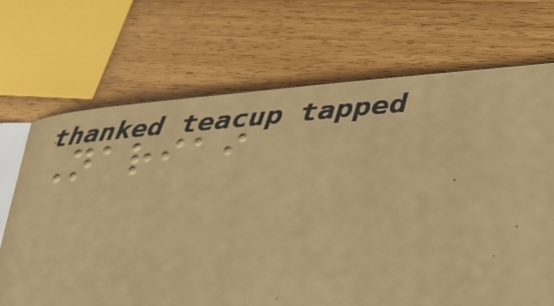Nariai
